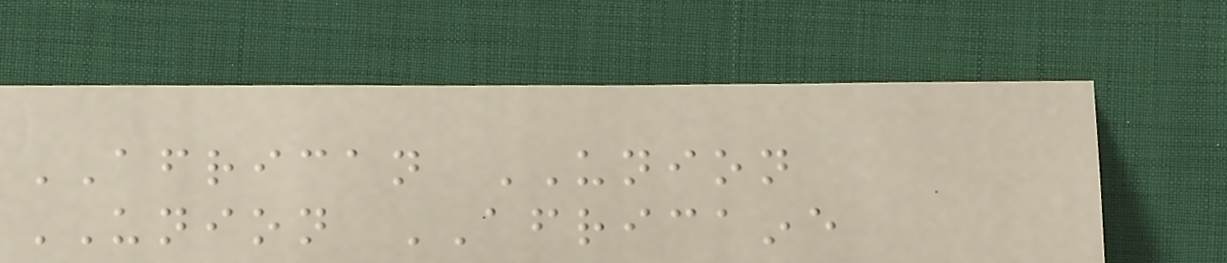AFRICAN UNION
UNION AFRICAINE
